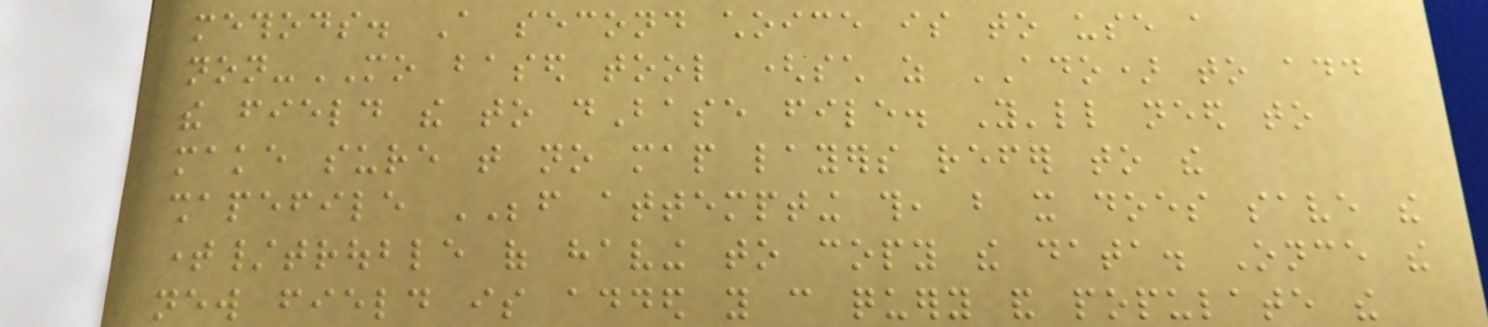methods. A second choice is to use a
non-MO based tool (such as ADO) to add
the field the to dBase file. You'll need to
make sure that no map layers refer to the
shapefile BEFORE attempting this, but it does save the
time/trouble of having to copy the data. Once the
new field is added you can query and populate the
